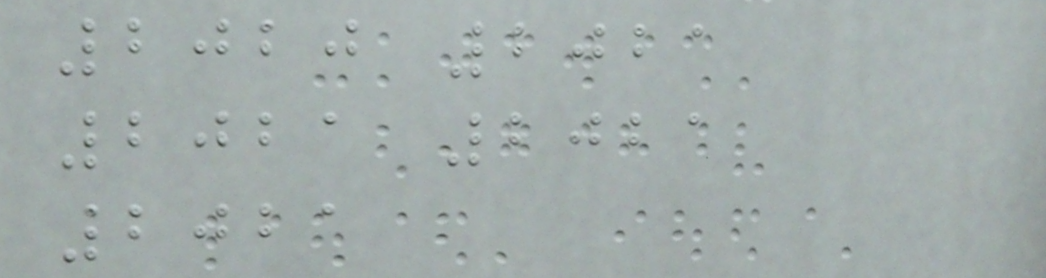2020 2021
2021 2021
2021
